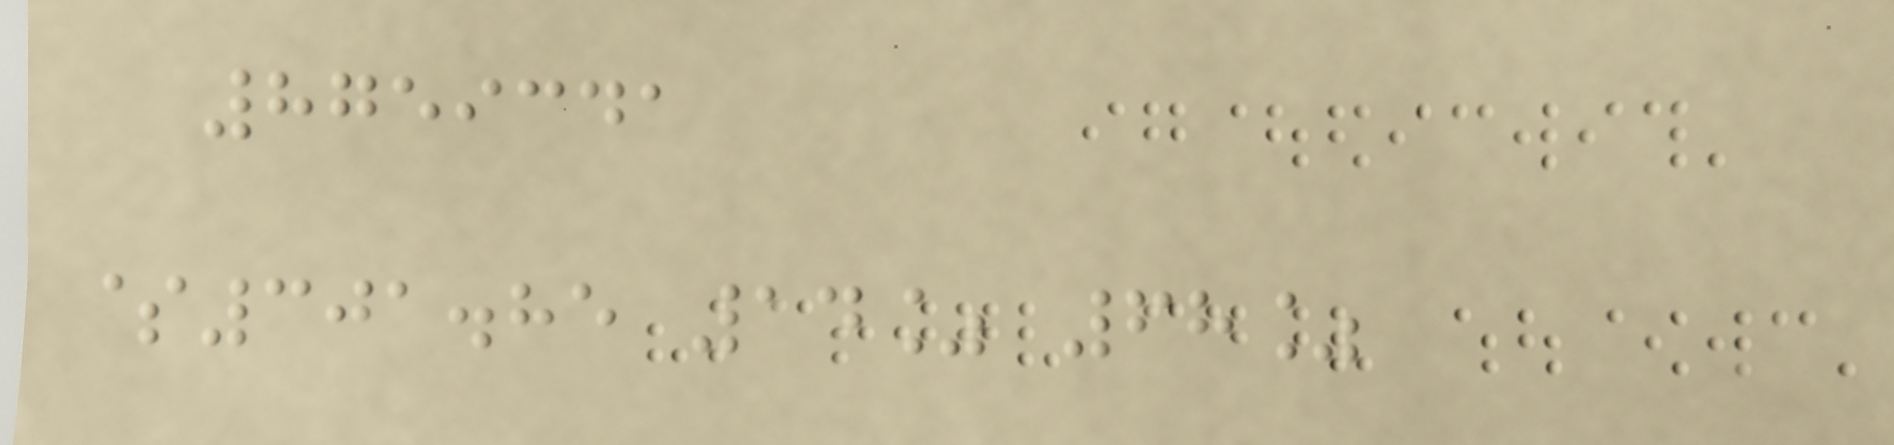8759341
$301.85 14% 68%
